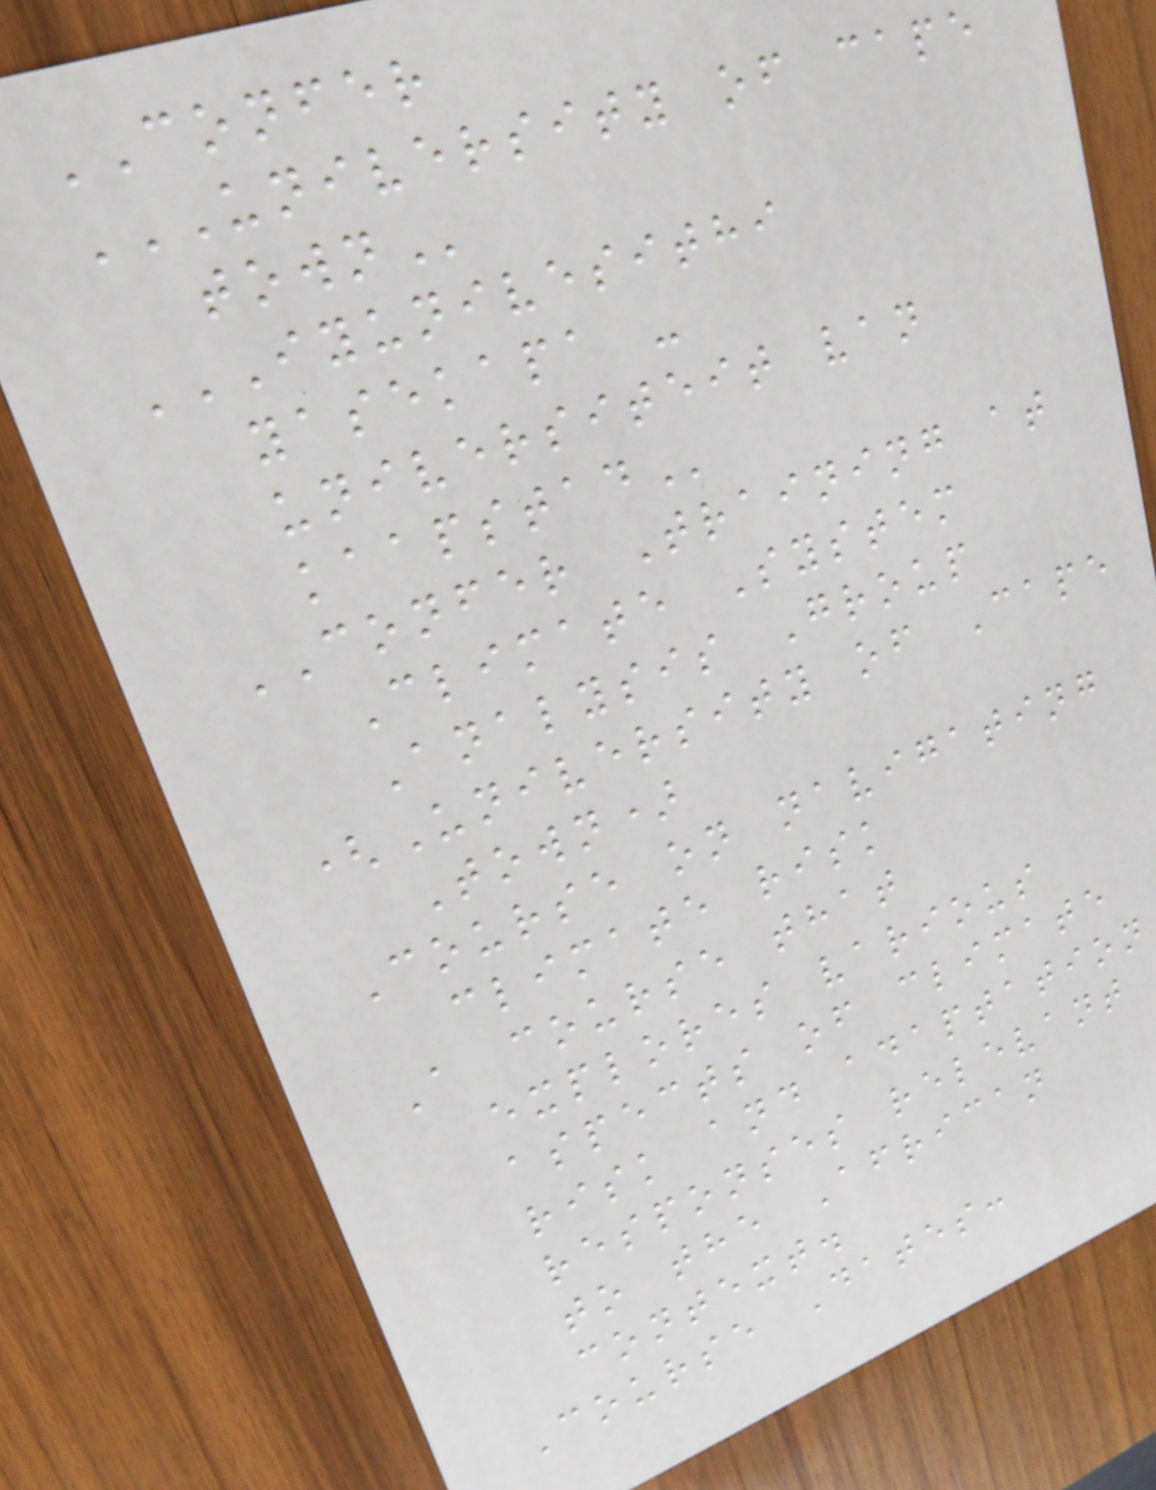CONFER
UNIVERSITY OF CAPE
TOWN
IYUNIVESITHI
YASEKAPA -
UNIVERSITEIT VAN
KAAPSTAD
CONFER Training at
Climate System
Analysis Group
(University of Cape
Town)
Course on navigating
climate risk
A course that
explores various
aspects of climate
risk and adaptation
responses relevant
to the African
context.
Course Dates:
